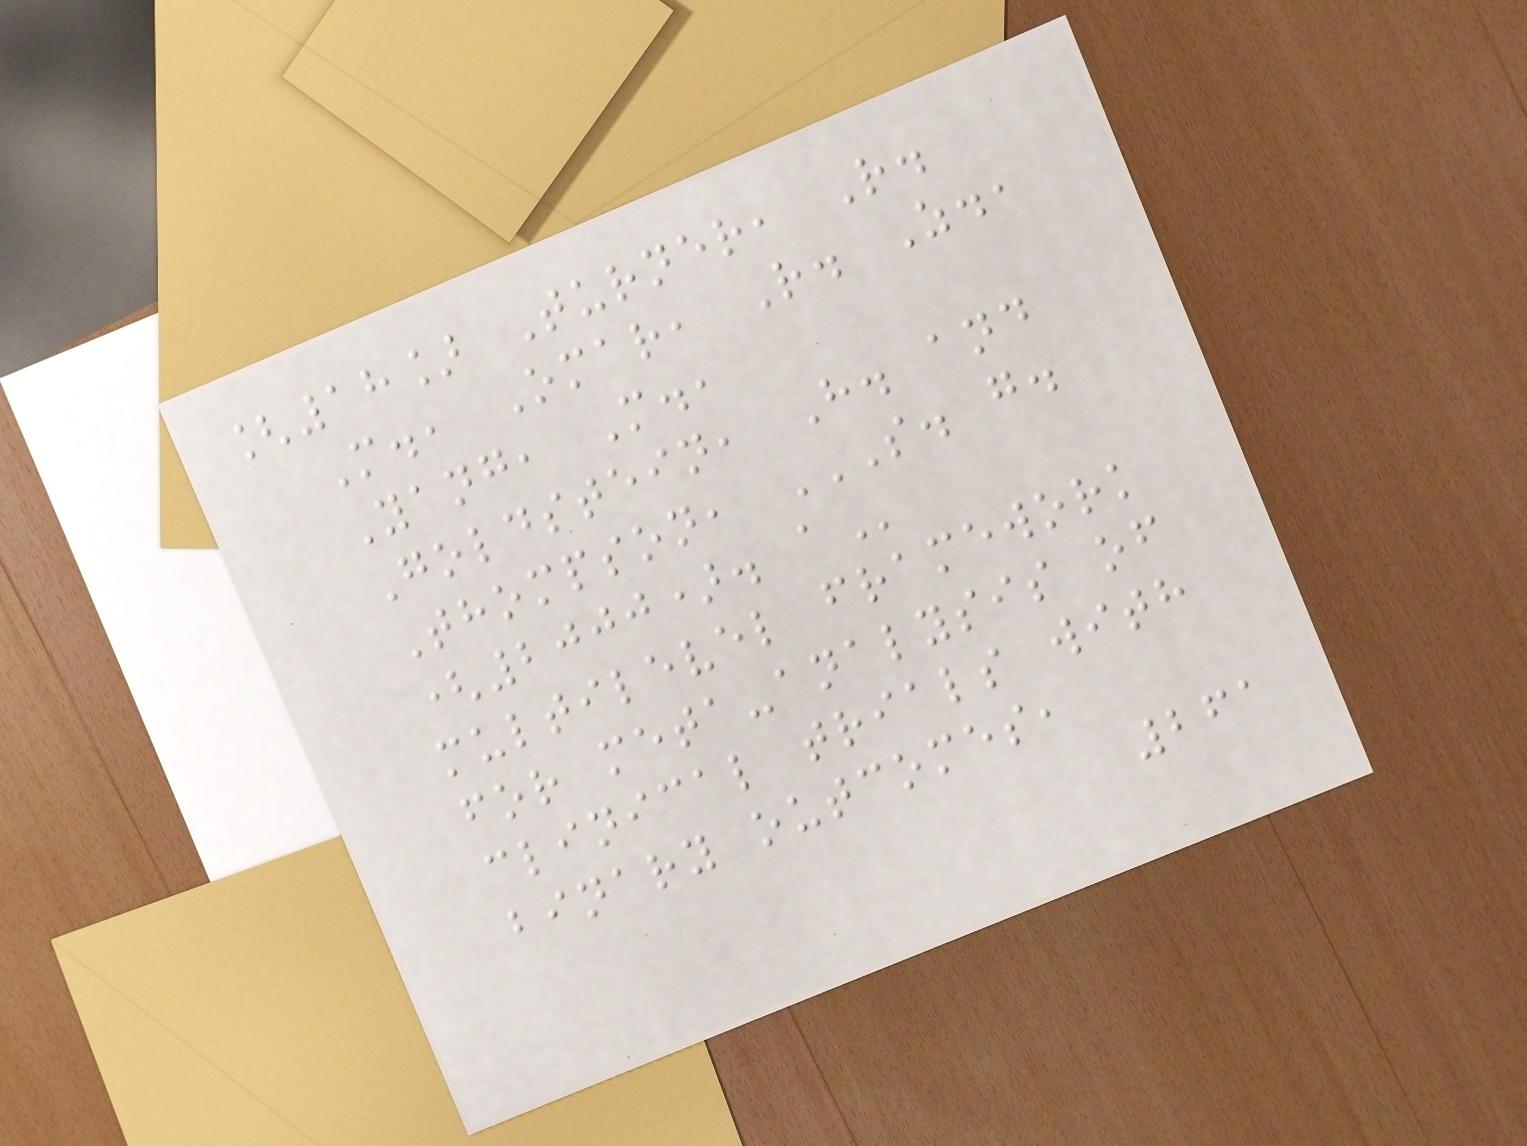[18] Turner, R.
M., Omar, R. Z.,
Yang, M.,
Goldstein, H. and
Thompson, S. G.
(2000). A
multilevel framework
for meta-analysis of
clinical trials with
binary outcomes,
261
